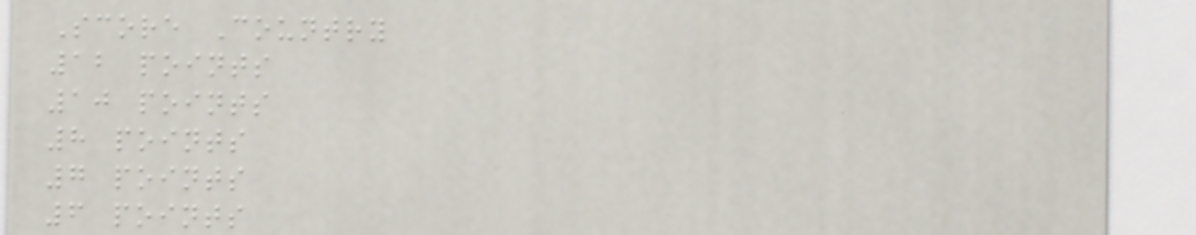Score Country
12 points
10 points
8 points
7 points
6 points
